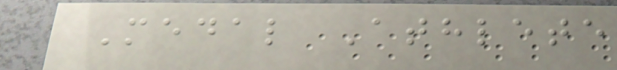Medal Athlete
